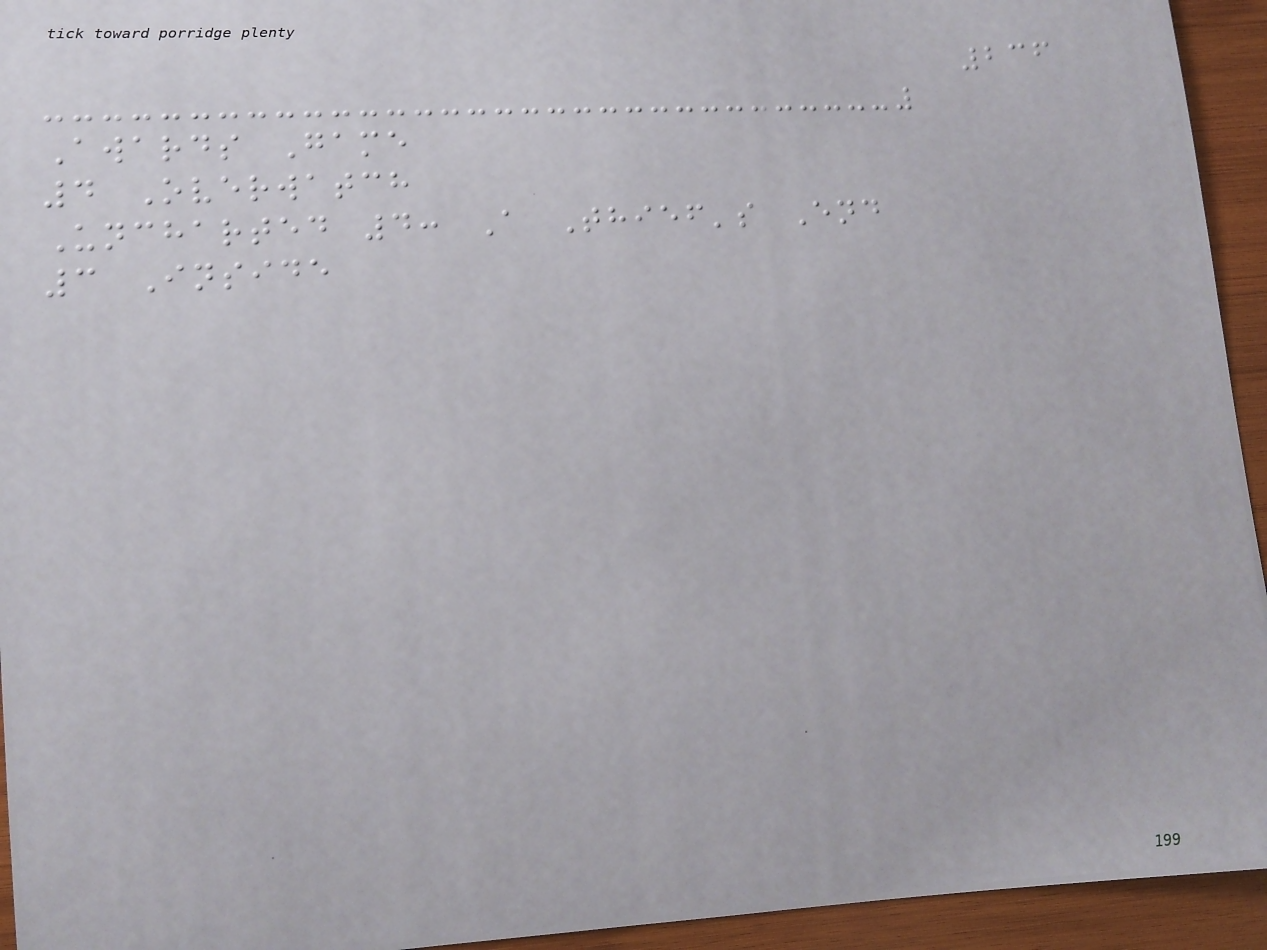236
Awards Game
4 Overwatch
Uncharted 4: A Thief's End
3 Inside
